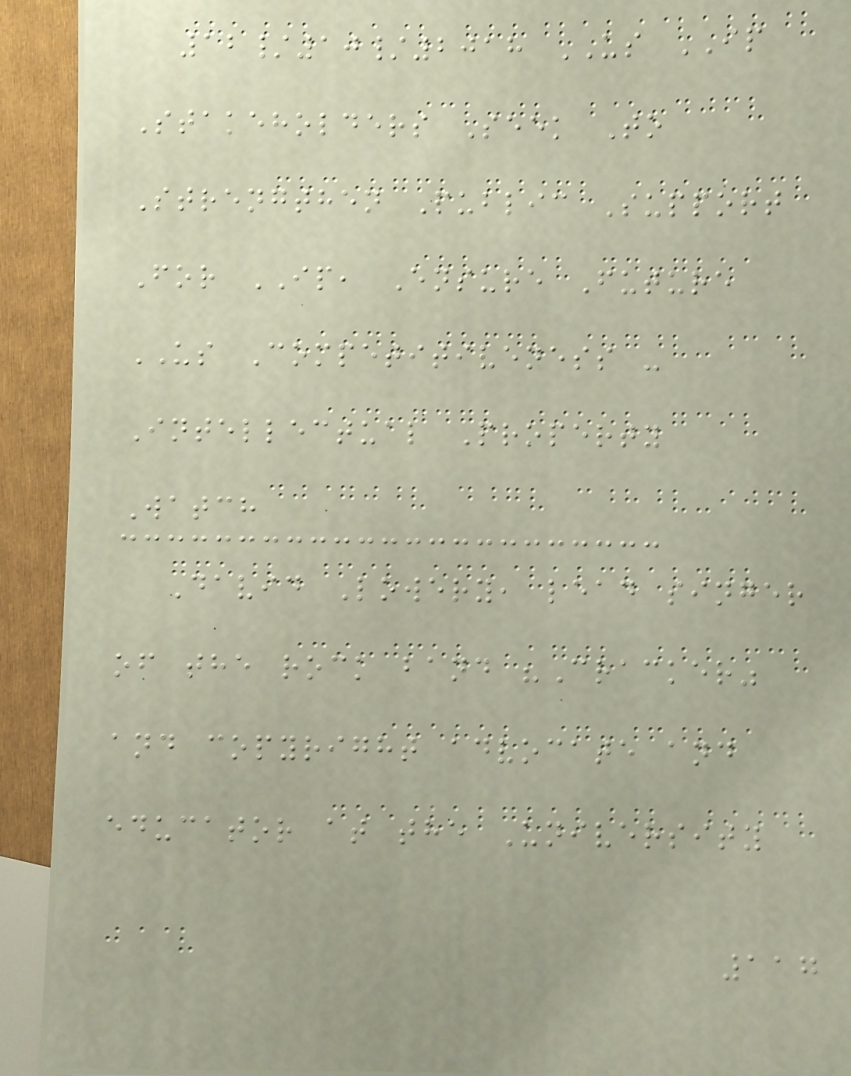12/10/2018 US IP
Stakeholders Seek To
Strengthen Public Support
For IP, Ensure Future
US Competitiveness -
Intellectual Property
Watch
David Lowery, lead singer
of the rock band "Cracker"
and copyright advocate and
educator at the University
117
